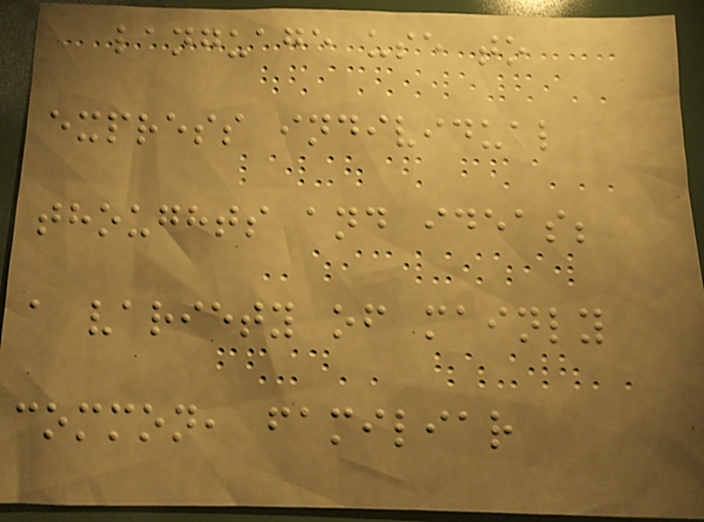language use to
express individual
thoughts and ideas;
a variety of mainly
common, familiar
